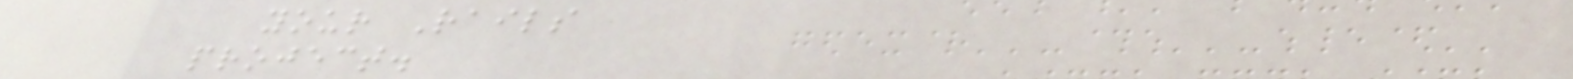your Rails
project.
